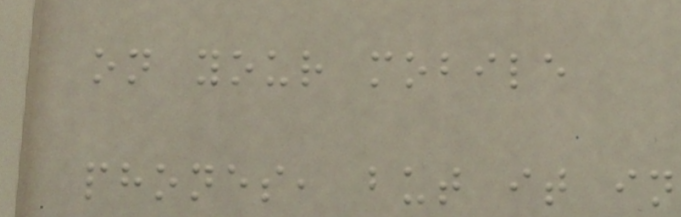on your mobile
phones, but it in
